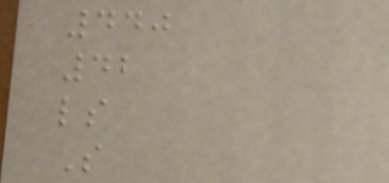440
42
ls
S
